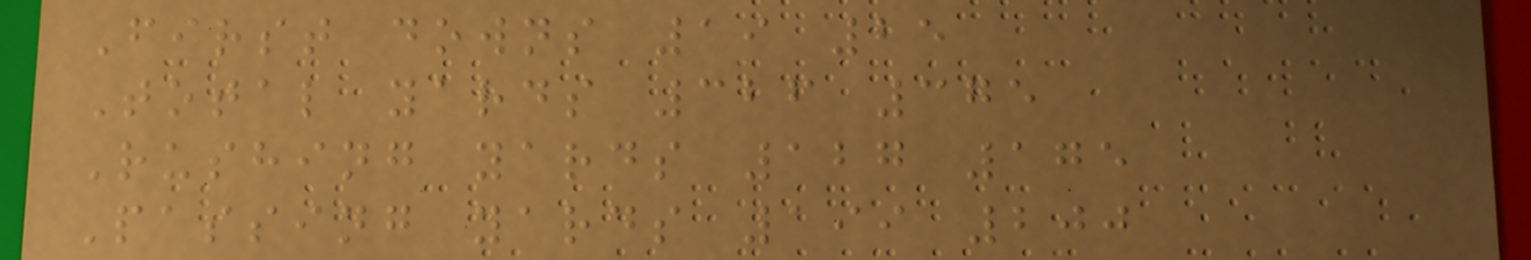First downs 19 25
Total yards 326 375
Rushing yards 127 175
Passing yards 199 200
